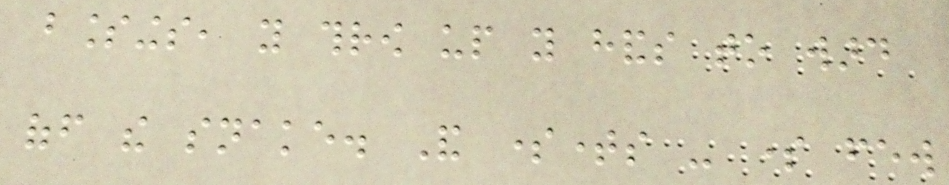blessings, you throw up you hands to ward
off the snake. And sometimes - some few
